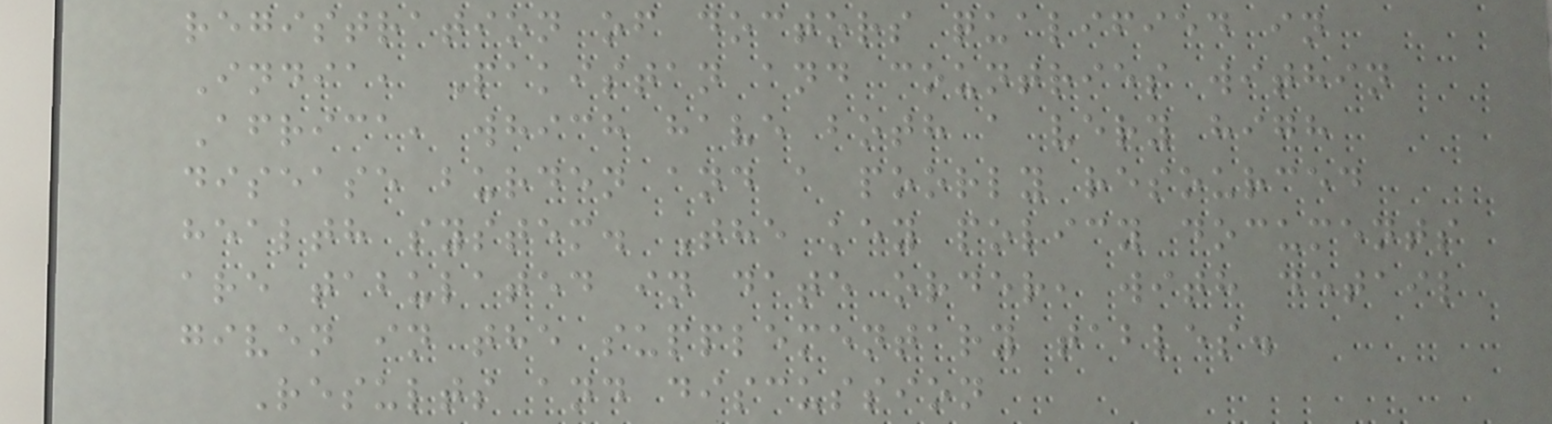registration of doctors qualified in
India, Pakistan and countries within
Africa, which have both a very high
disease burden and a poorly resourced
health system. The key policy documents
are tabulated in date order, with detail
given in the supplementary tables.
Results and discussion
